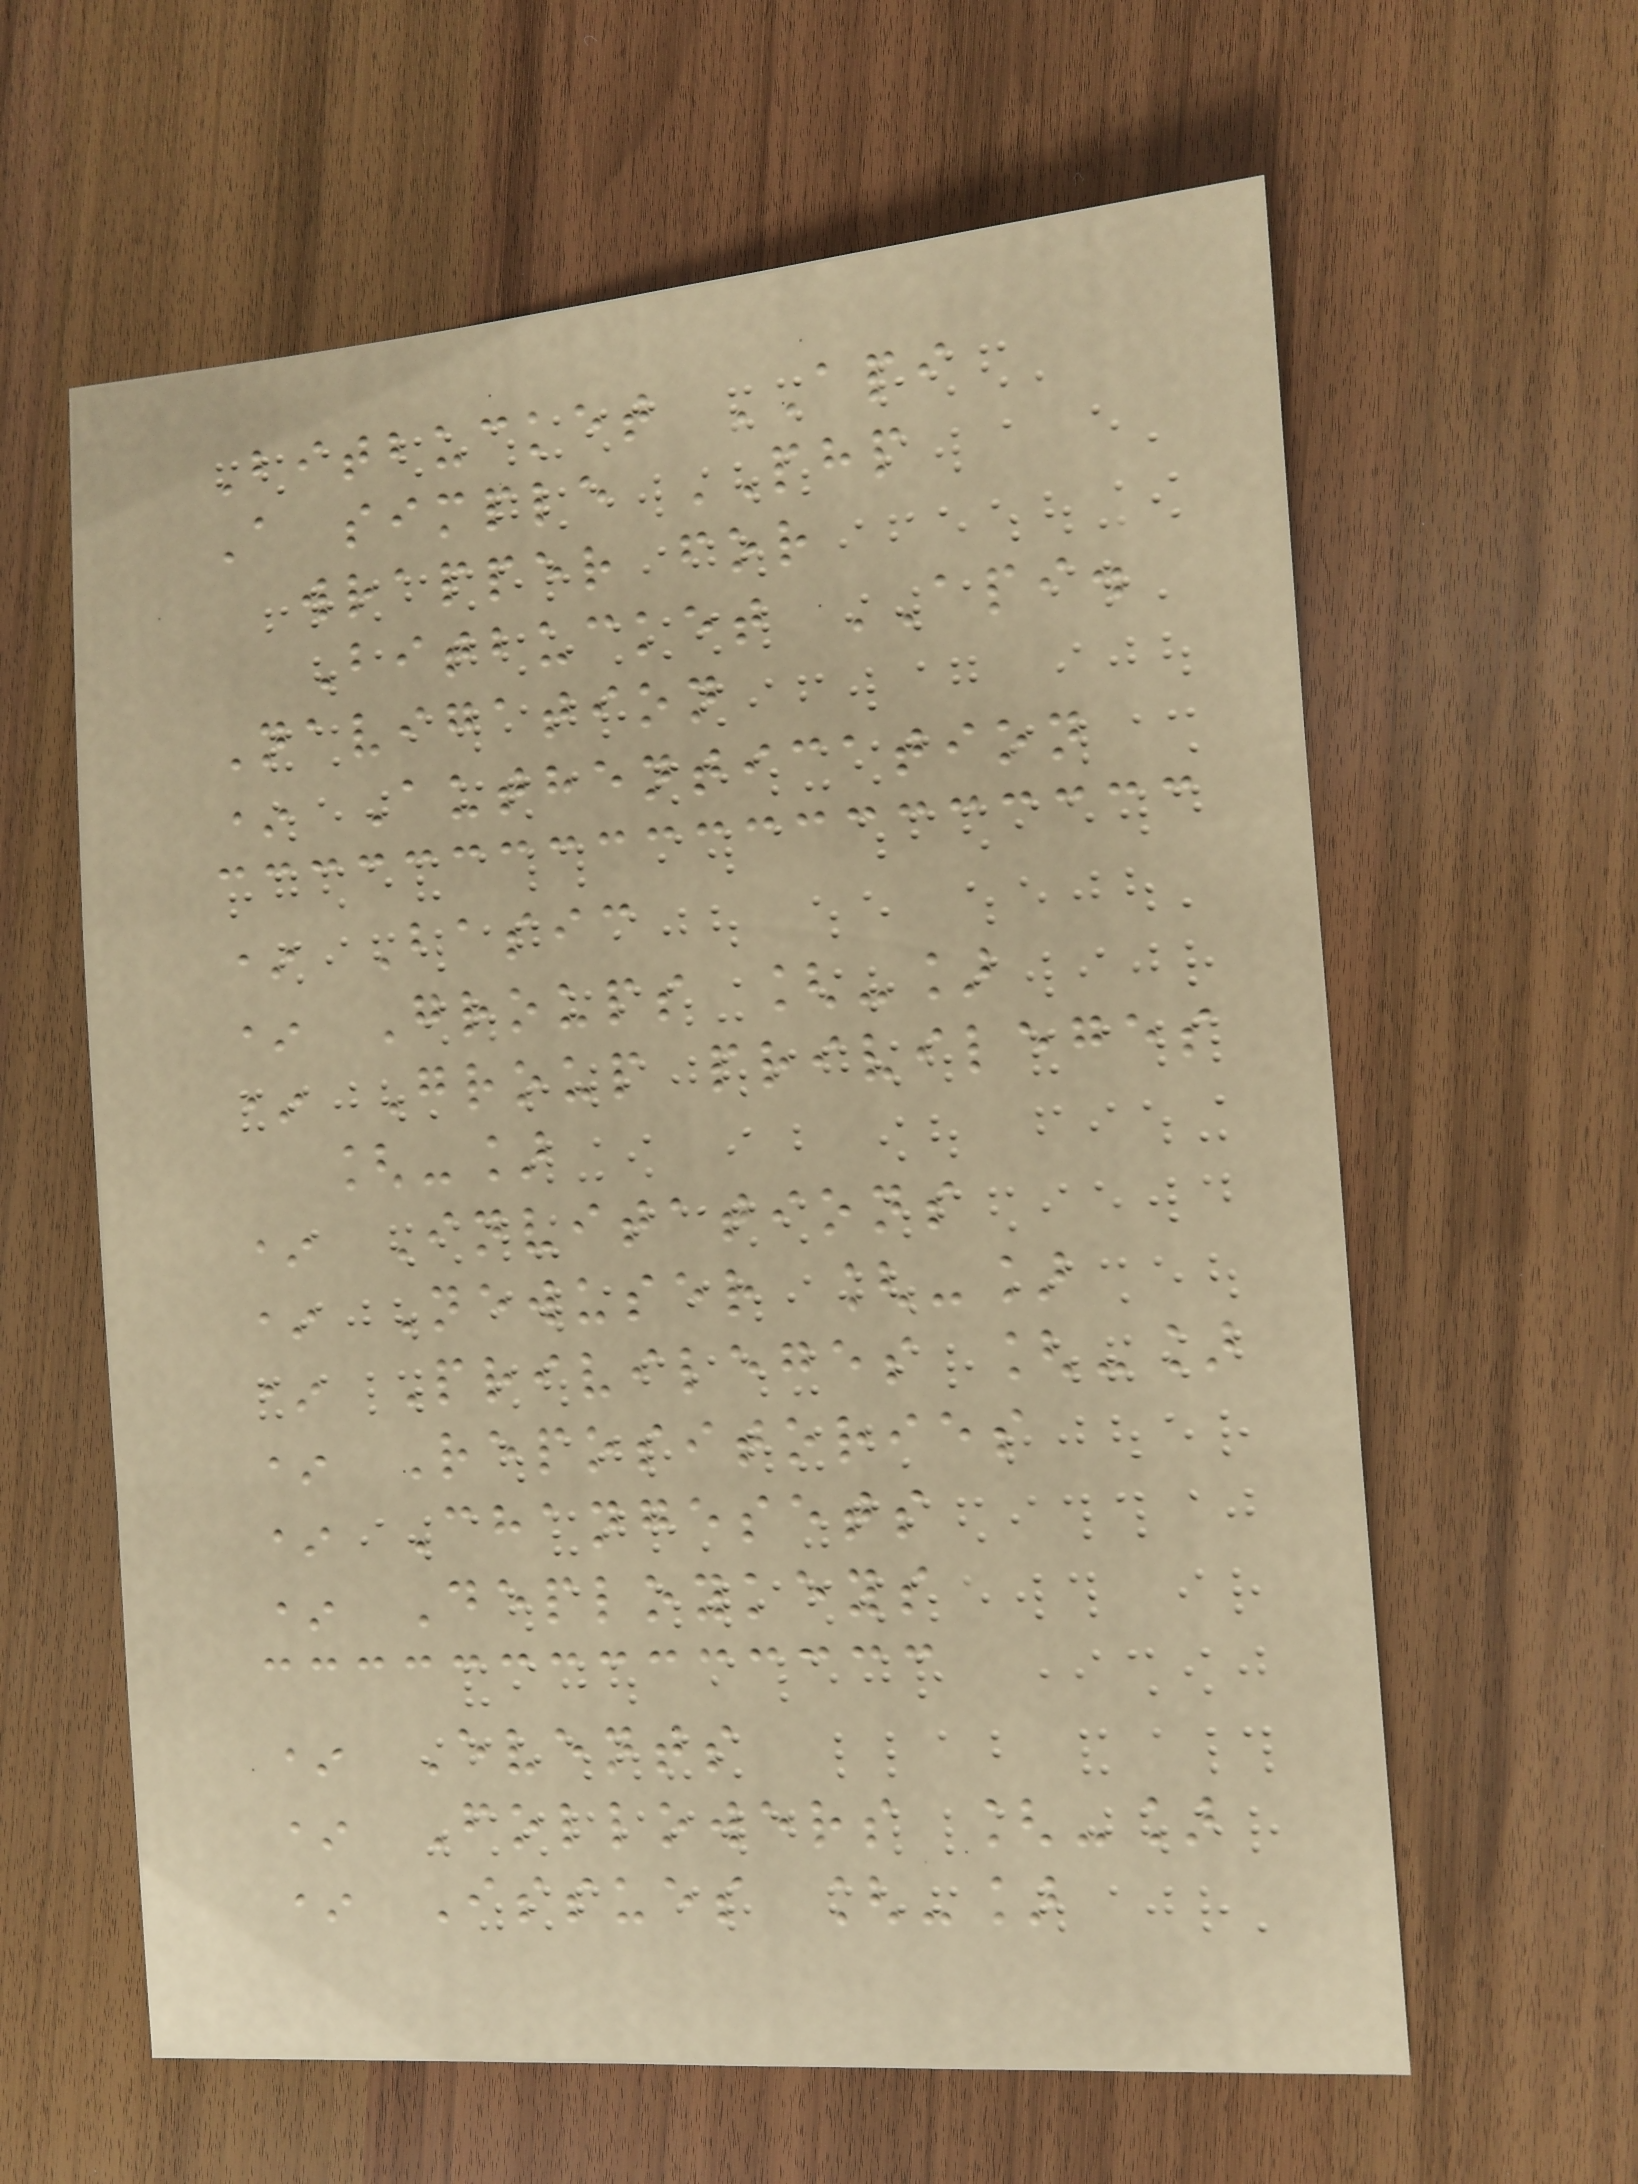Bitbucket API
A simple PHP
wrapper for
Bitbucket API.
Navigation
* Authentication
* Basic
* Groups [-]
* Group privileges
[-]
* Invitations
* Newuser [-]
* Privileges [-]
* Repositories
* Changesets
* Deploykeys
* Events
* Followers [-]
* Issues [-]
